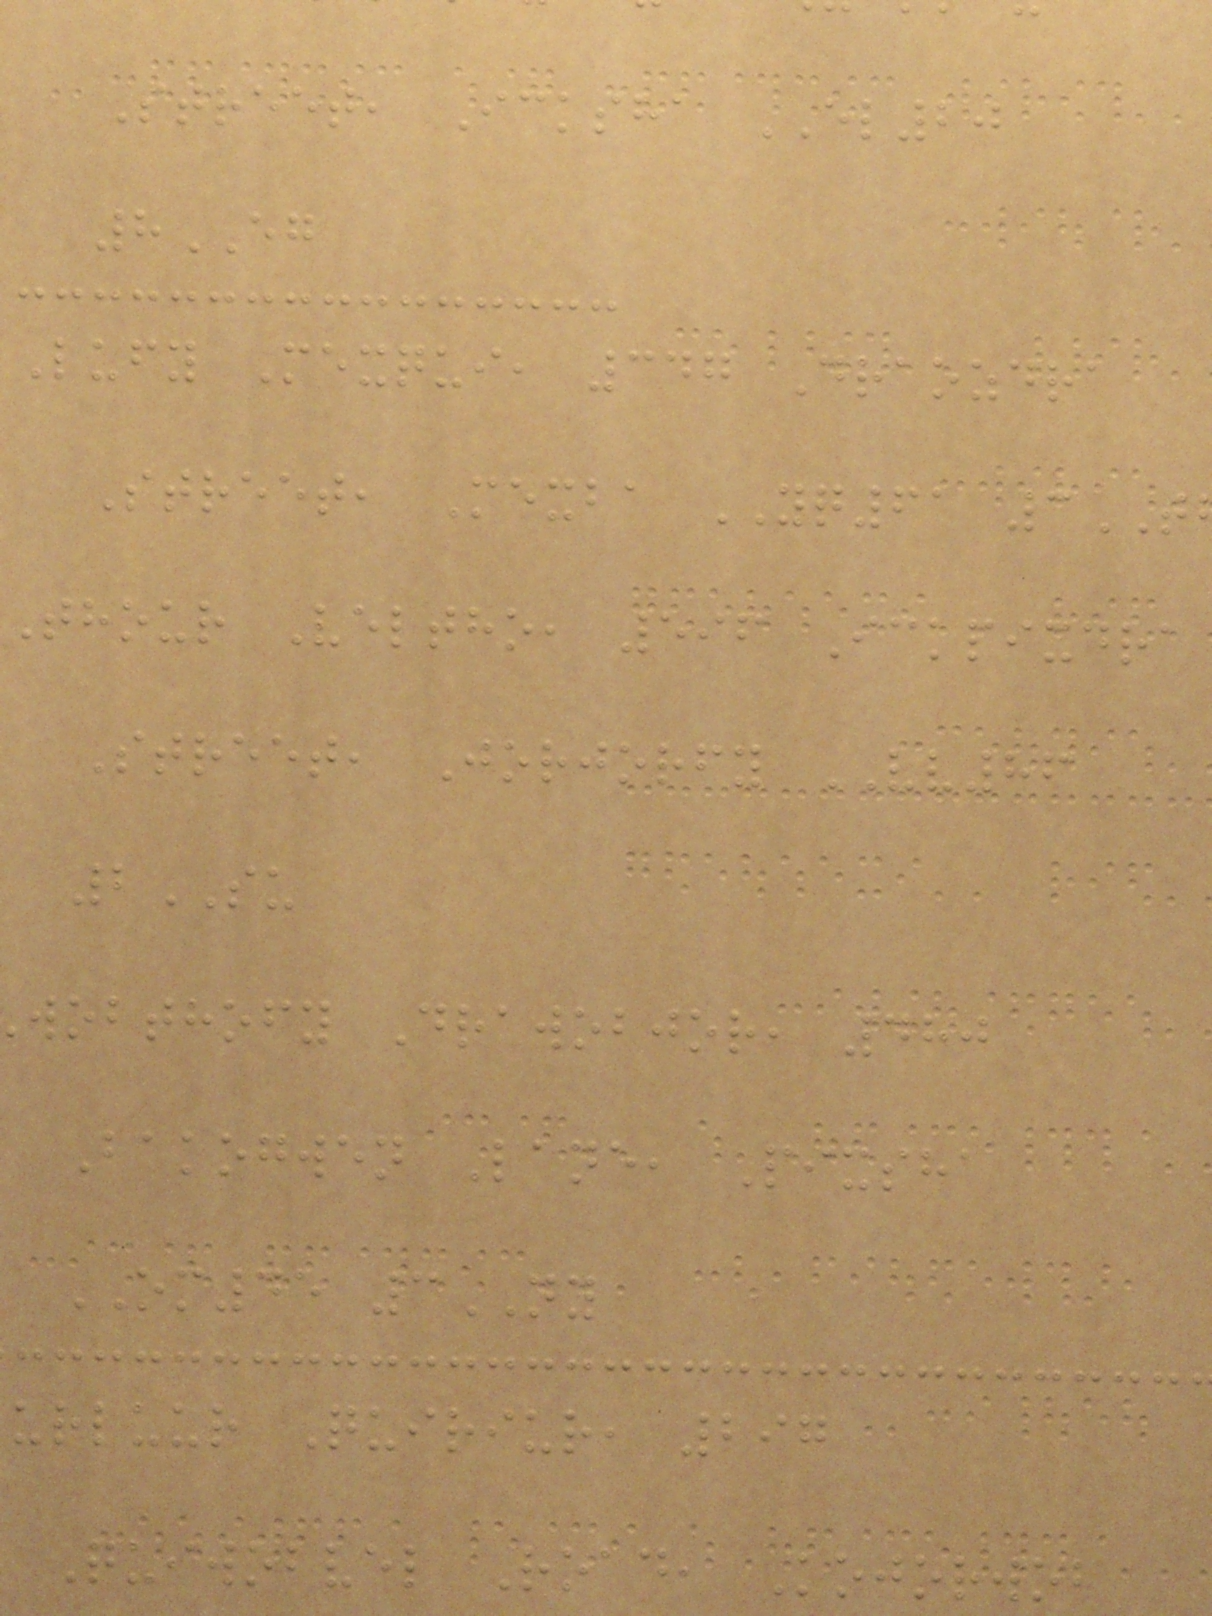Street, Icksha EL20
8EG
Lufy Mexqui, 347 Draozdra
Street, Mexba YQ61 3
Thour Veltho, 596 Ickpixdra
Street, Jorjorfy VV86
2SU
wobthofy Drawobjor, 480
Bakogwen Lane, Pixsha
OM45 3NY
urluur Quiriur, 297
Quiwobvel Road, Kojorwob
